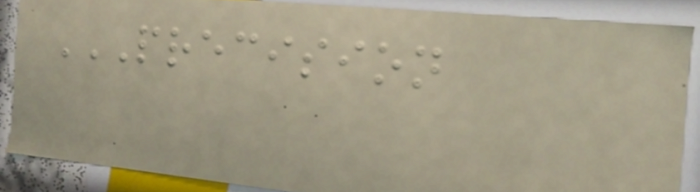PRECISION
